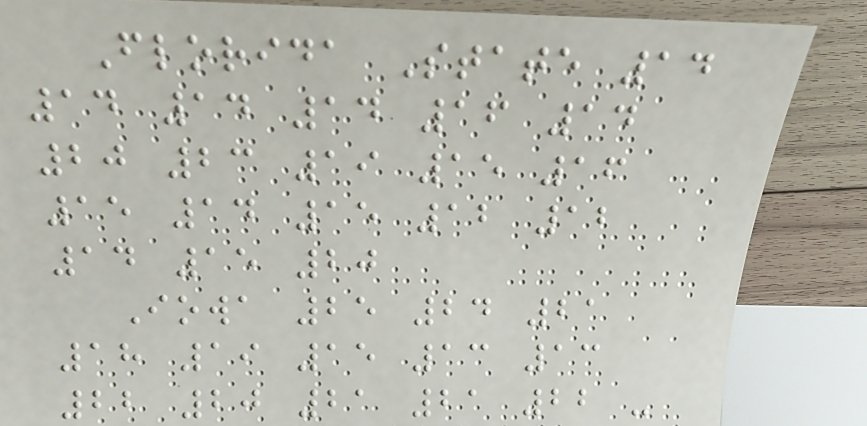Florida State 14
14 14 14 16 14
20 23 19 15 16
15 14 15 12 12
14 15 20
Iowa 25 24 21
18 19 15 13 13
22 20 21 21 22 -
